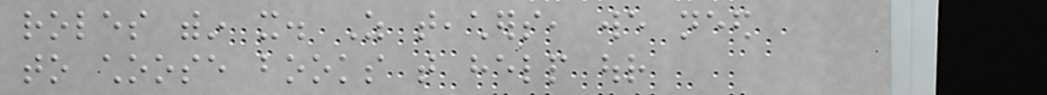roles within it. As teachers, we need
to choose books that help our
